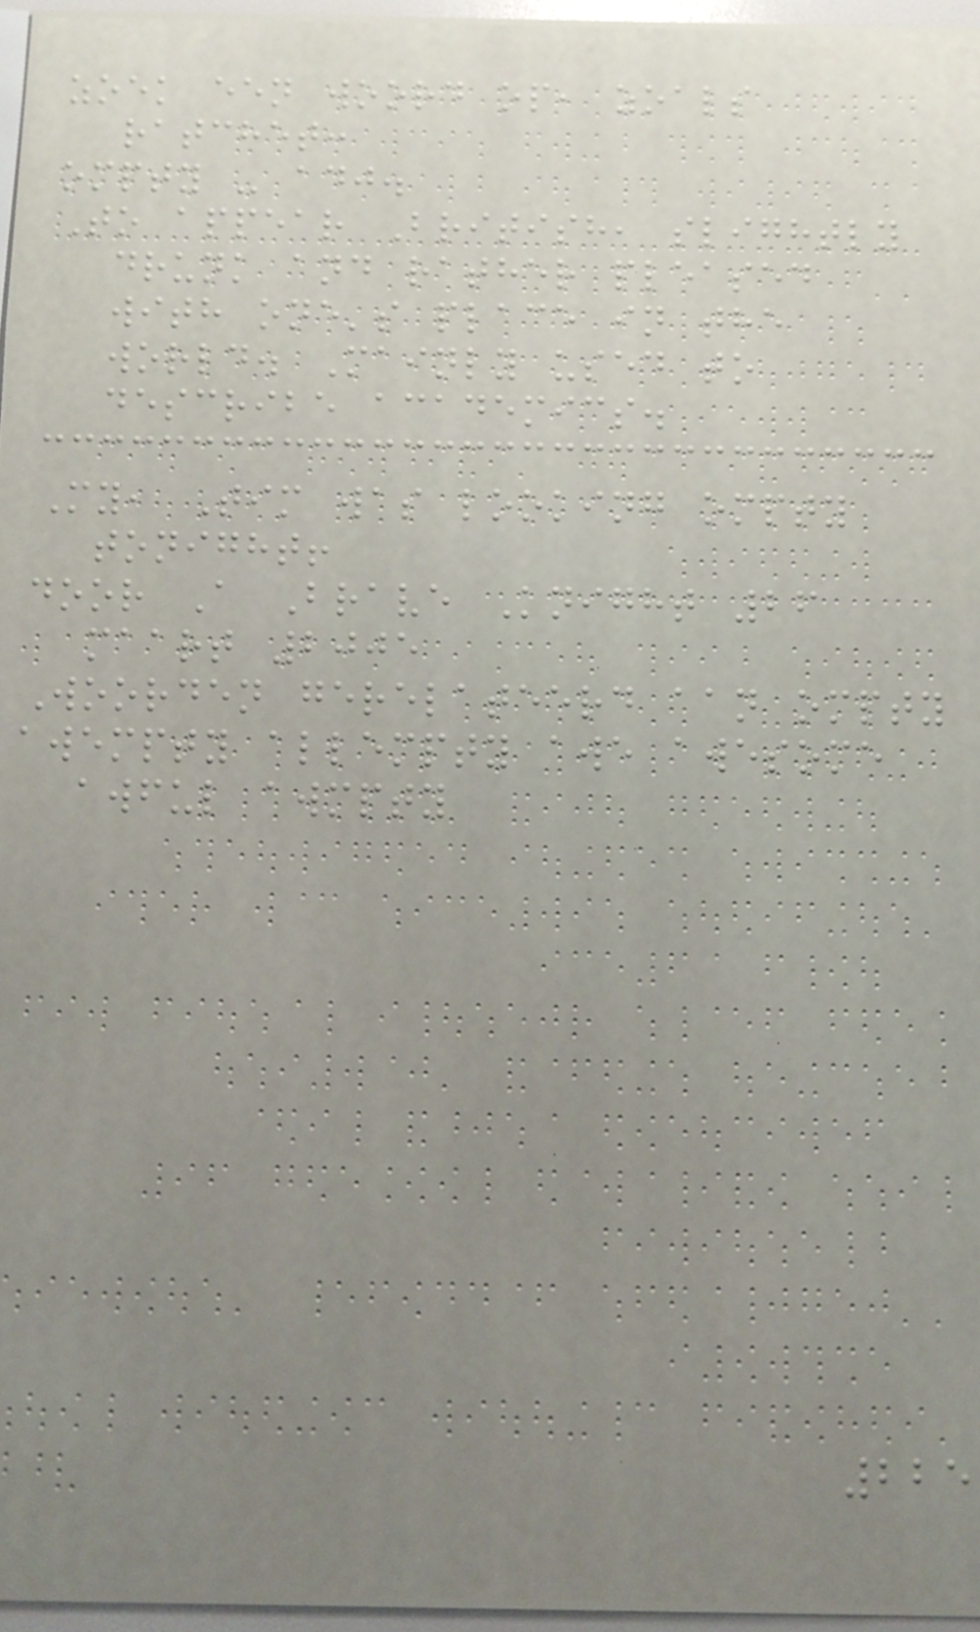zoek een woord op, zoals
ratchet:
ompty - adj.
To appear British, slightly
drunk and rather pleased
with one's place in the
world. Mainly used to
describe academics.
My, Tim was looking ompty
tonight!
door A Brave Knight 26
maart 2005
Woorden gerelateerd aan ompty
awempty allempty awe awesome
awful awmpty
225
